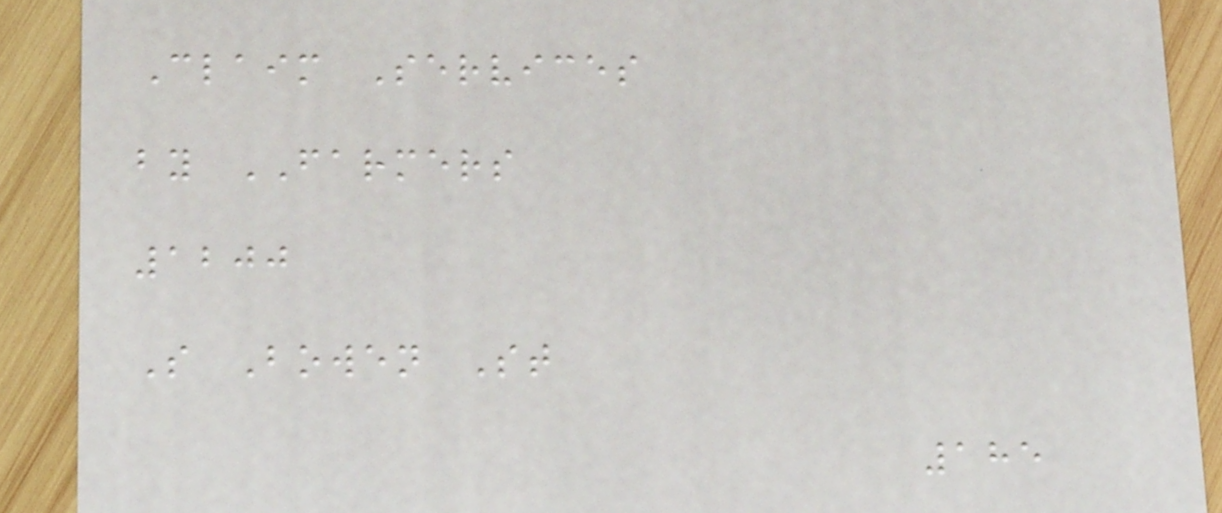Claim Services
by FARMERS
1200
S Bowen St
185
